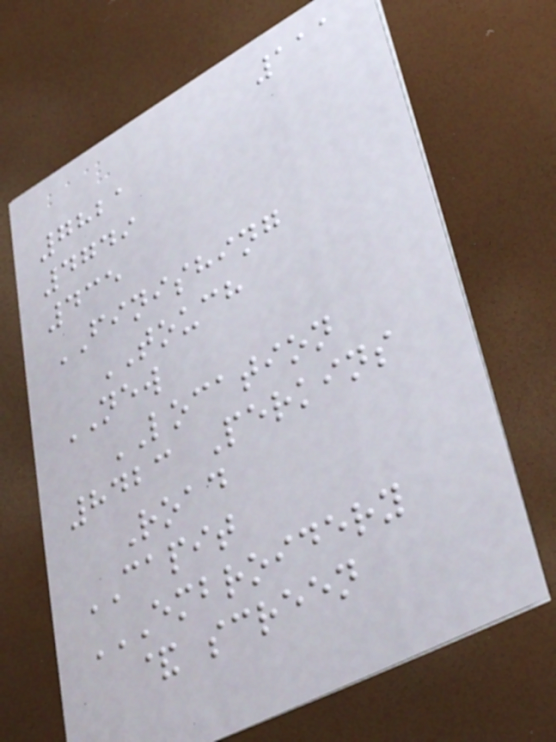111
7821
4749
435
FINISHING
TOUCH
NEW
LOCATION
8423 Perkins
Road
CAPIT
EMBROIDERY
& SCREEN
